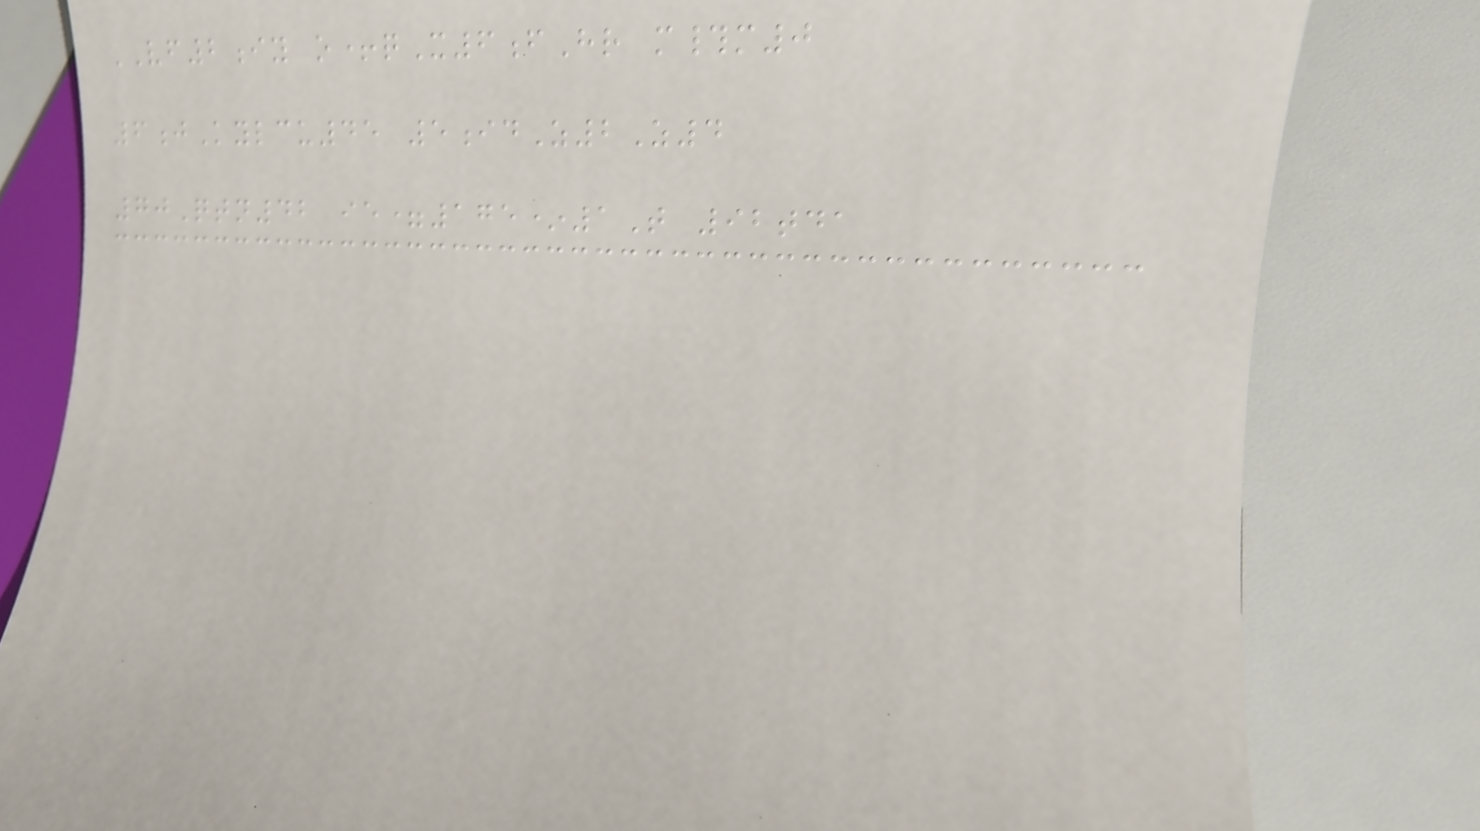VF2iy o+qX6fHr m#m0
6jKylcu45 5idZ2Z4
70Qtn42 ie=175*1T 92tda
